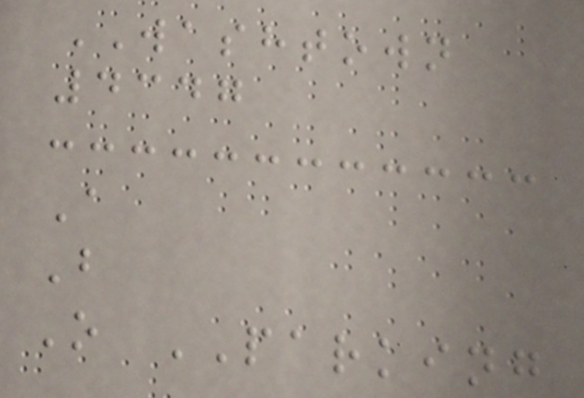WASHTOWN
4347
A
B
O PARKING
